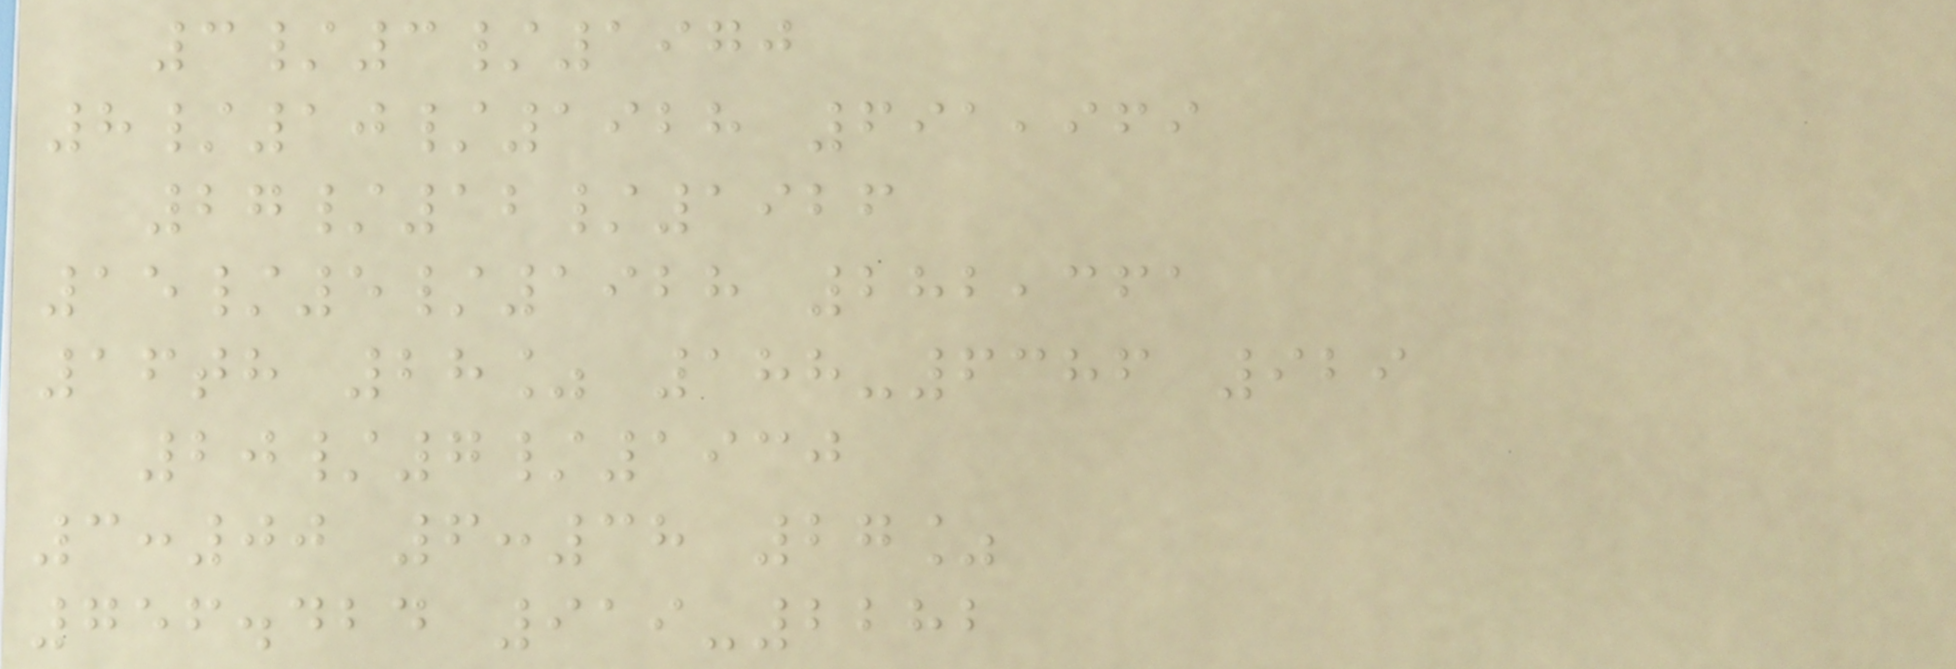3/3/1970
8/10/1928 691,969
27/12/1926
15/5/1928 282,361
16th 28% 188-6386 929
20/7/1930
3:00 6:38 27%
756.424 919-2282
